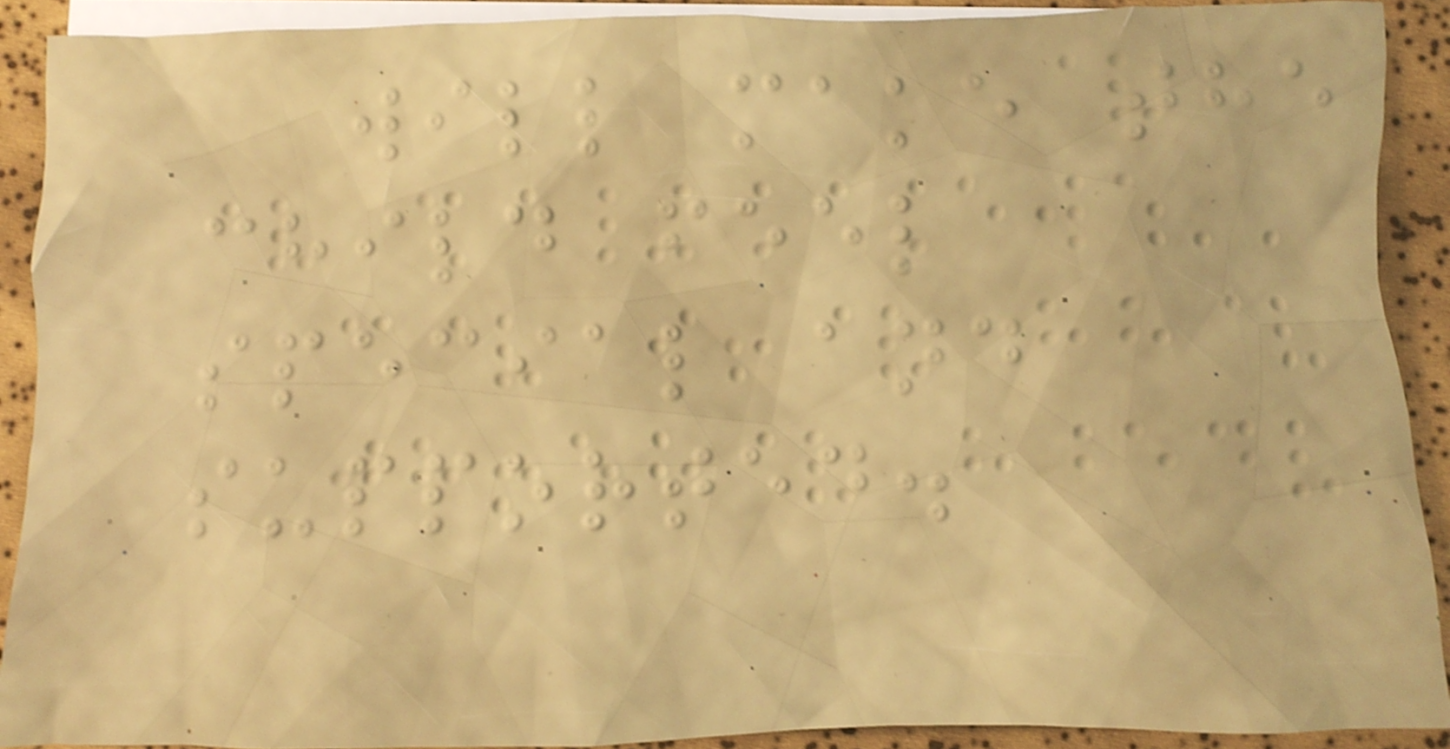will make the
child feel
special and
supported.
